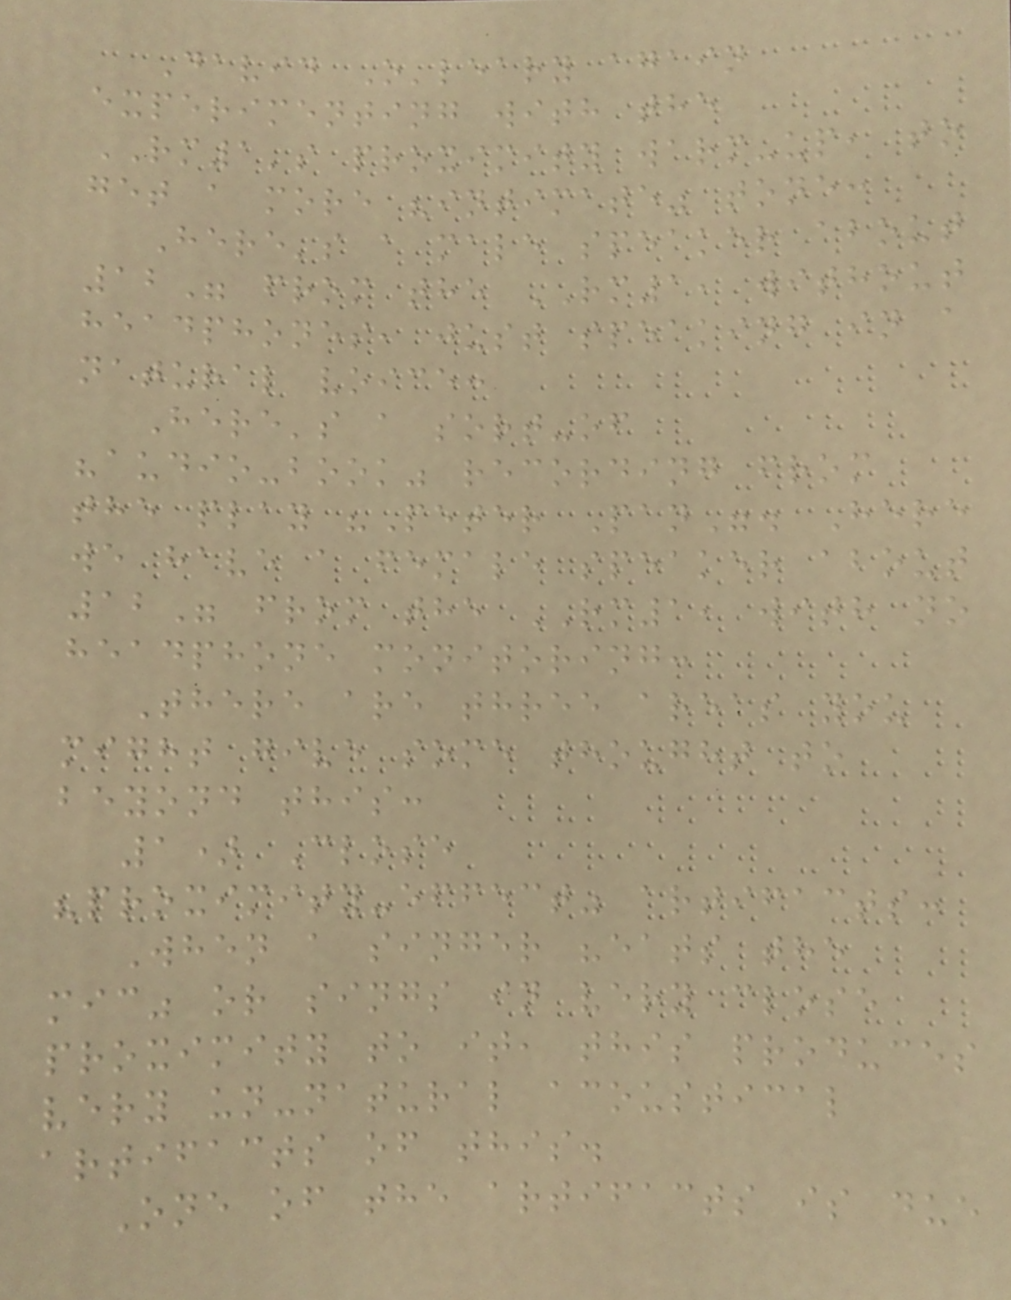David O'leary again
experimenting with the
RM1's proximity warm-up, to
get a more "intimate" tone:
Here's a male speaker about
12" from the RM1, without
headphones, just speaking in a
natural voice:
Here's a sort-of
"audio-book" recording from
the play "Peter Pan". Here
we have a female speaker about
12" from the RM1, with no
headphone monitoring:
There are three areas you
might give some thought to
beyond this:
1) Close
"proximity-effect" artifacts:
When a singer "eats the
mic" or sings in very close
proximity to it, this produces
very un-natural acoustical
artifacts of this.
One of the artifacts is due
